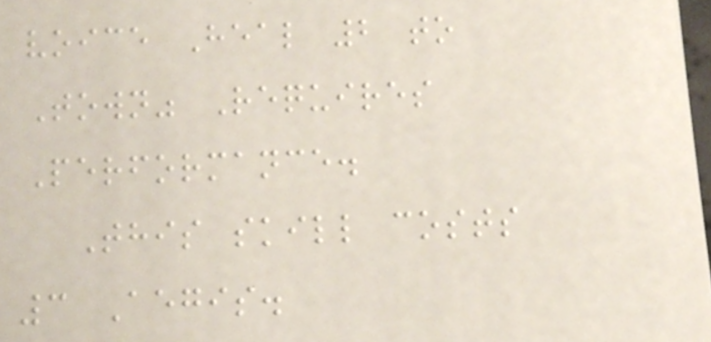voice Heal 2 to
Town" Requires
Performance.
This skill costs
3 Aegis.
